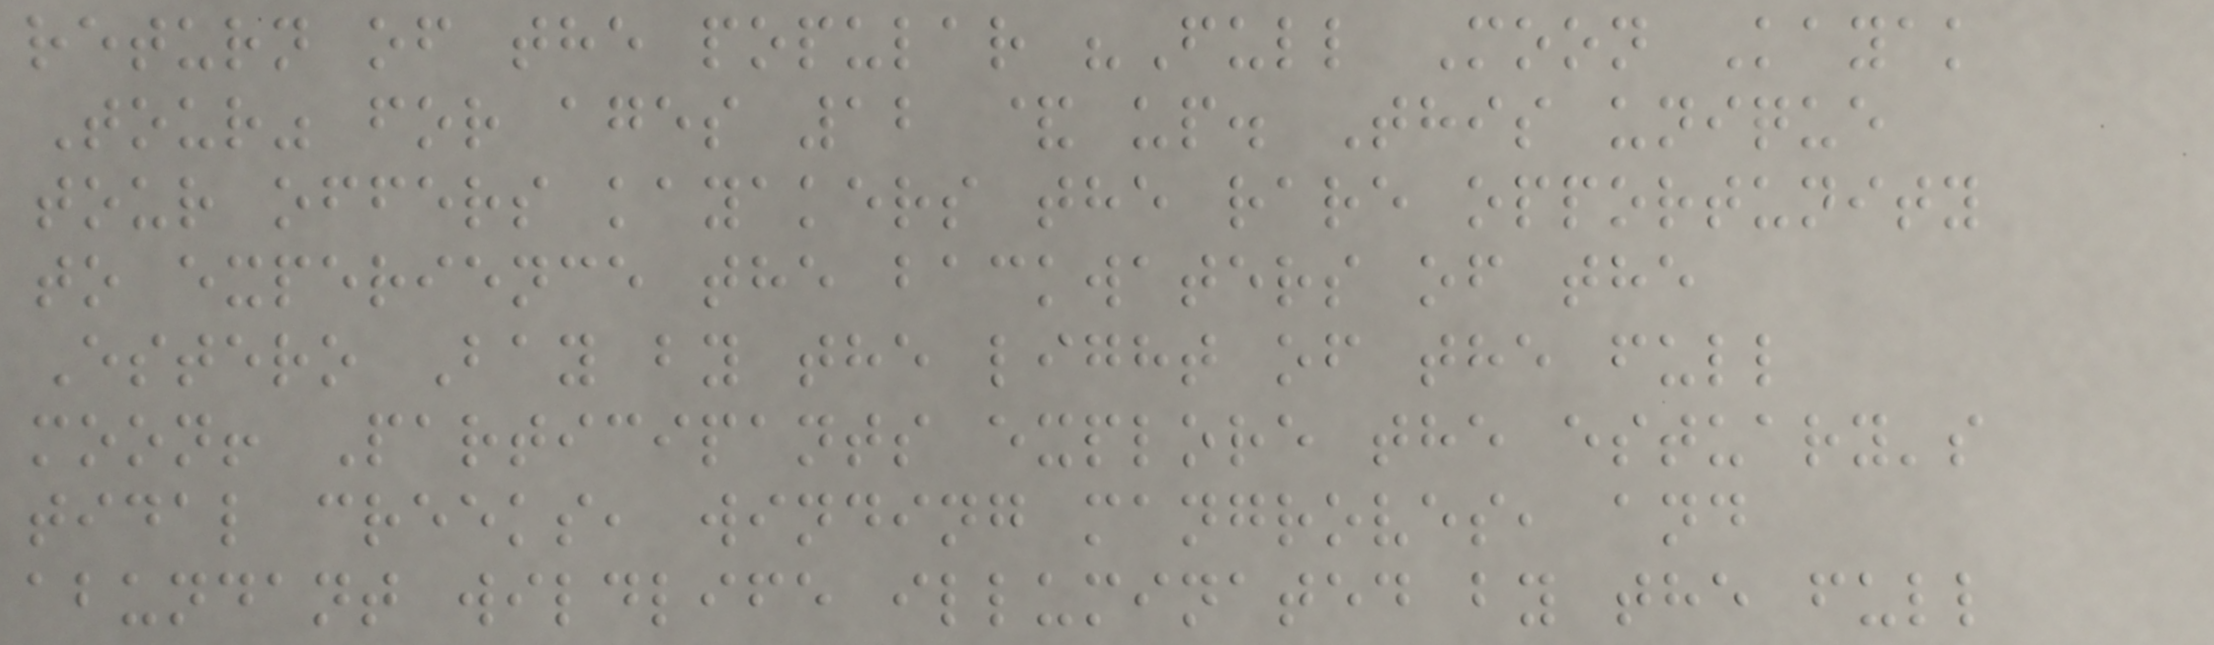return of the popular "Full Moon Kayak
Tour" for ages 12 & up. This unique
tour offers kayakers the rare opportunity
to experience the backwaters of the
Estero Bay by the light of the full
moon! Participants explore the estuary's
tidal creeks, winding mangroves, and
abundant wildlife illuminated by the full
